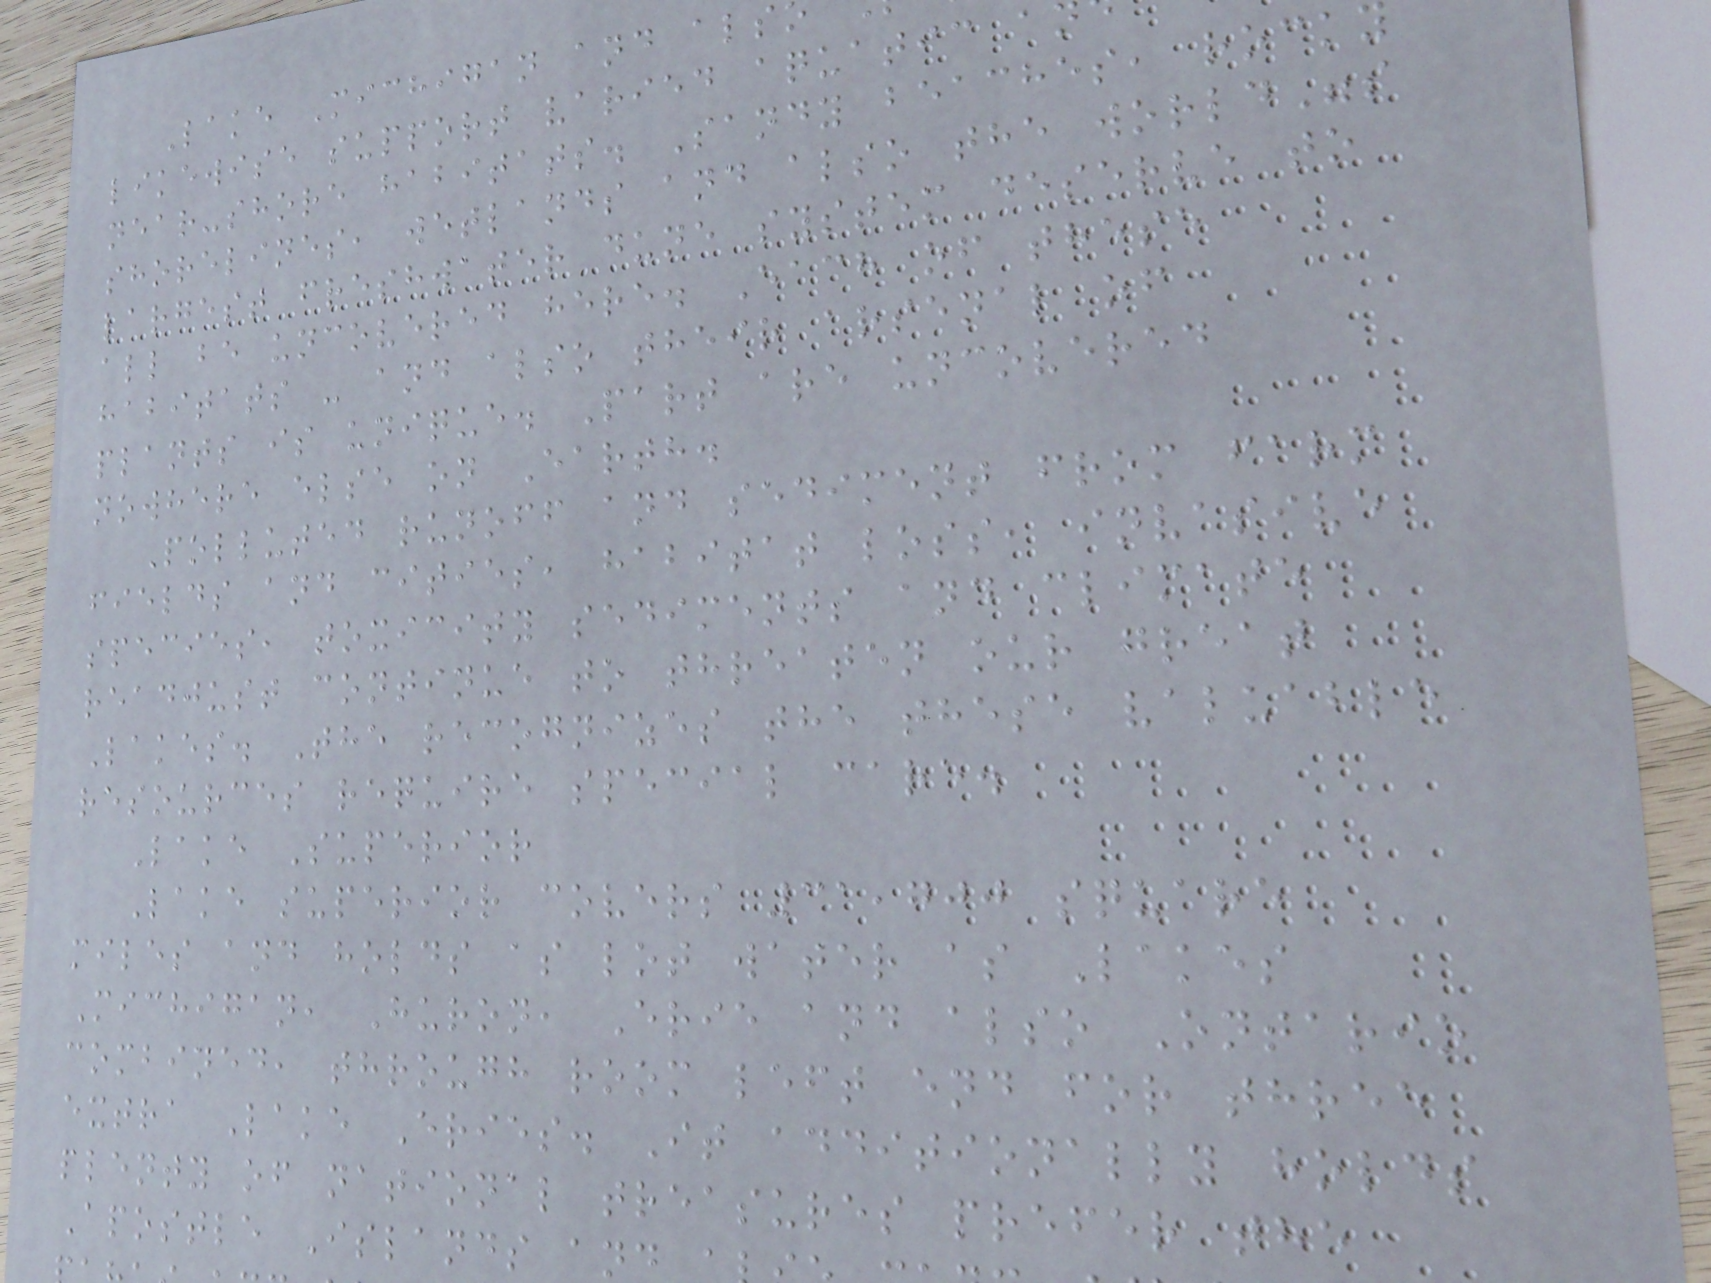Lake Michigan and als
likewise support varied aquatic a
near-shore habitats. Sandy beaches, rock
shorelines, wetlands and also the world"s
largest freshwater dune system deserve to
all be uncovered here. Each of these
habitats - and also their arsenal of
plants is unique. Part are uncovered
nowhere else on Earth.
Polluted runoff and sediment from farm
fields and cities, habitat loss, invasive
species, toxicity sediments and climate
readjust continue to threaten our great
Lakes. The recognizes the these valuable
resources require special care.
Lake Superior
Lake superior covers 31,700 square
miles and holds as lot water as Lakes
Michigan, Huron, Erie and also Ontario
combined, through room left end for three
extra Lake Eries. It additionally holds
plenty of national treasures prefer the
Apostle Islands and
